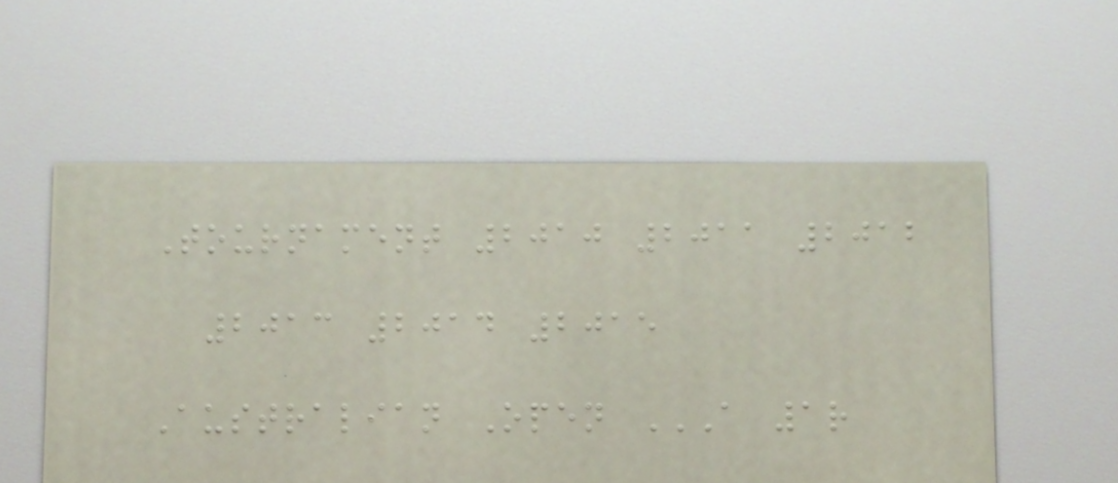Tournament 2010 2011 2012
2013 2014 2015
Australian Open A 1R
